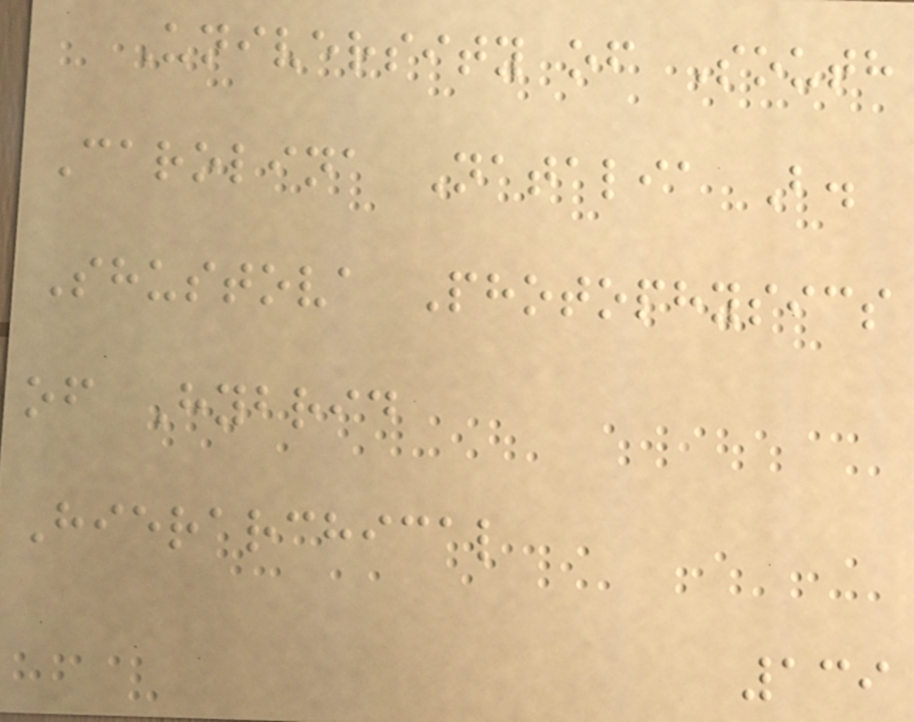University of South
Carolina Natalia B.
Shustova Photophysics
of Hybrid
Hierarchical
139
